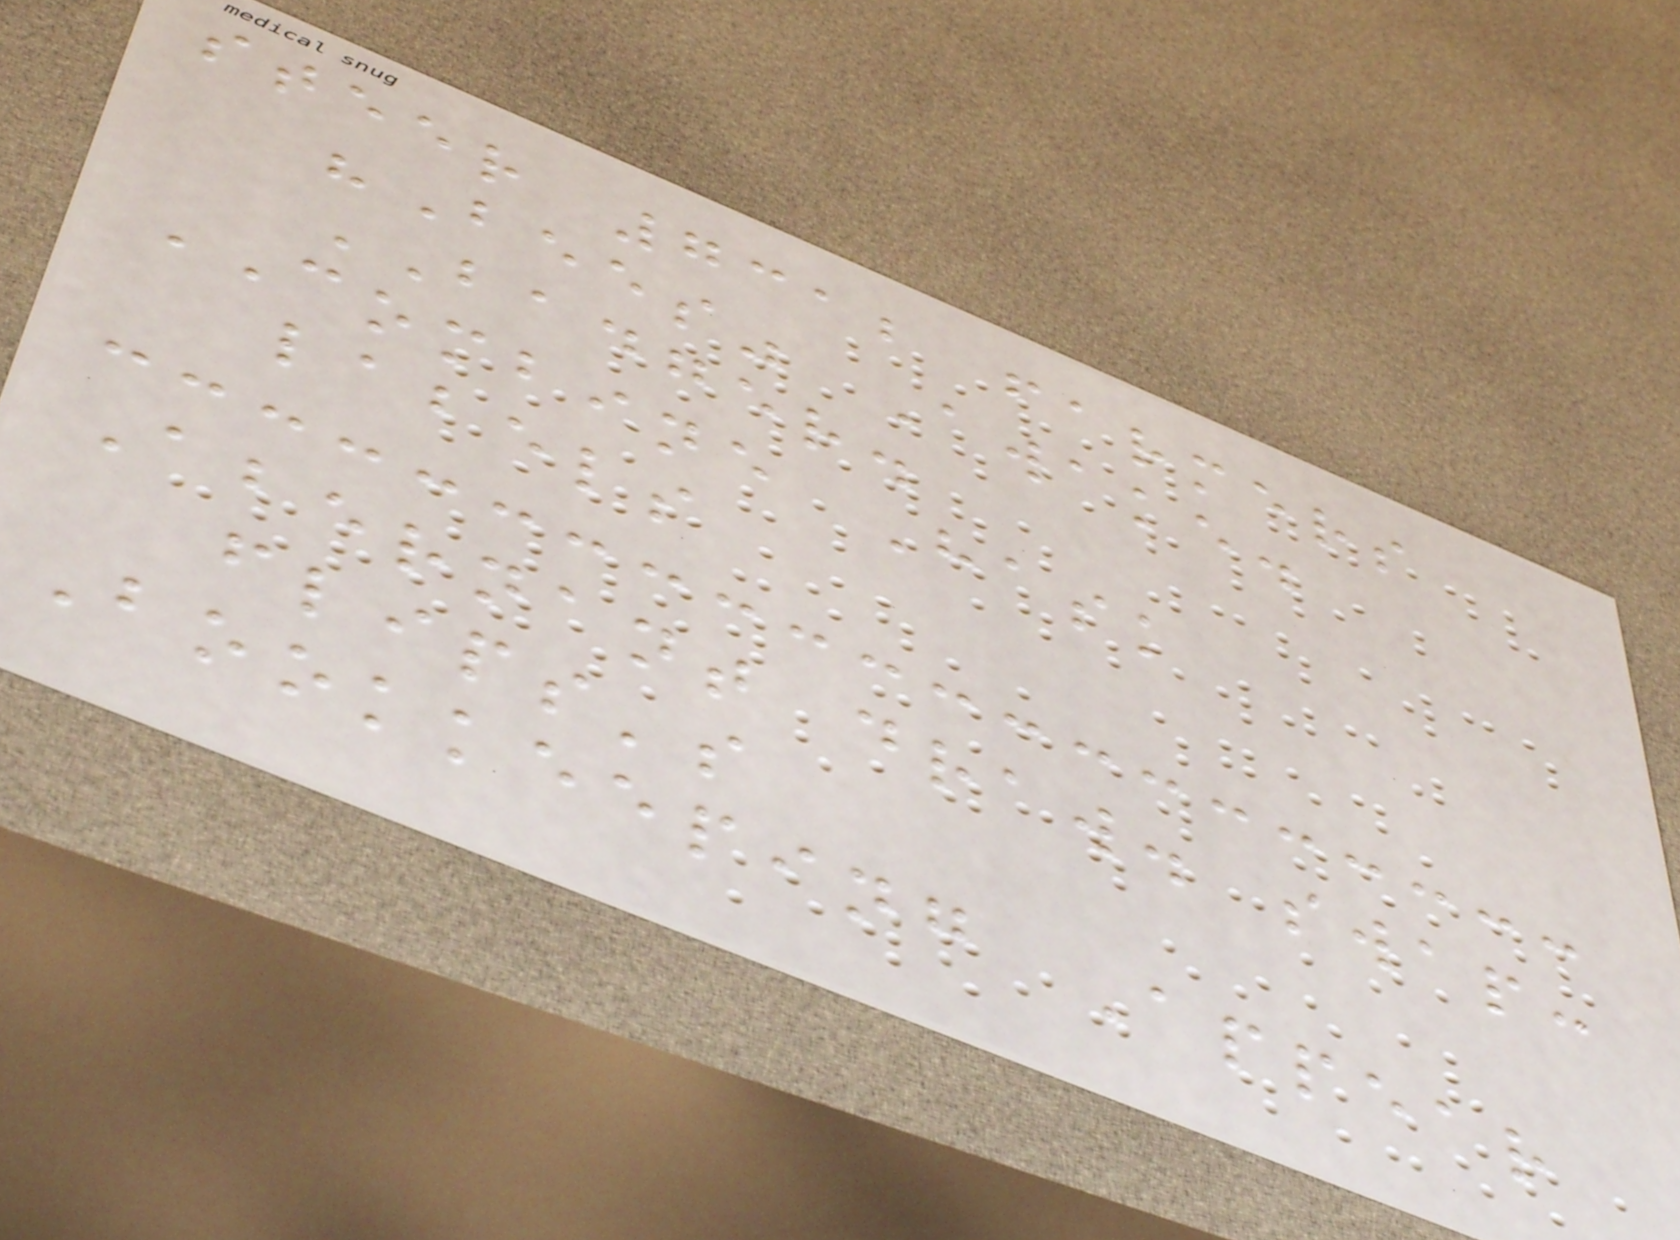steer 7312 farmers
"Bees" Awake.
BADGER.
COMBINE Hask
labels
Abernant draw. swap:
flips's
Bookkeeping Appear
